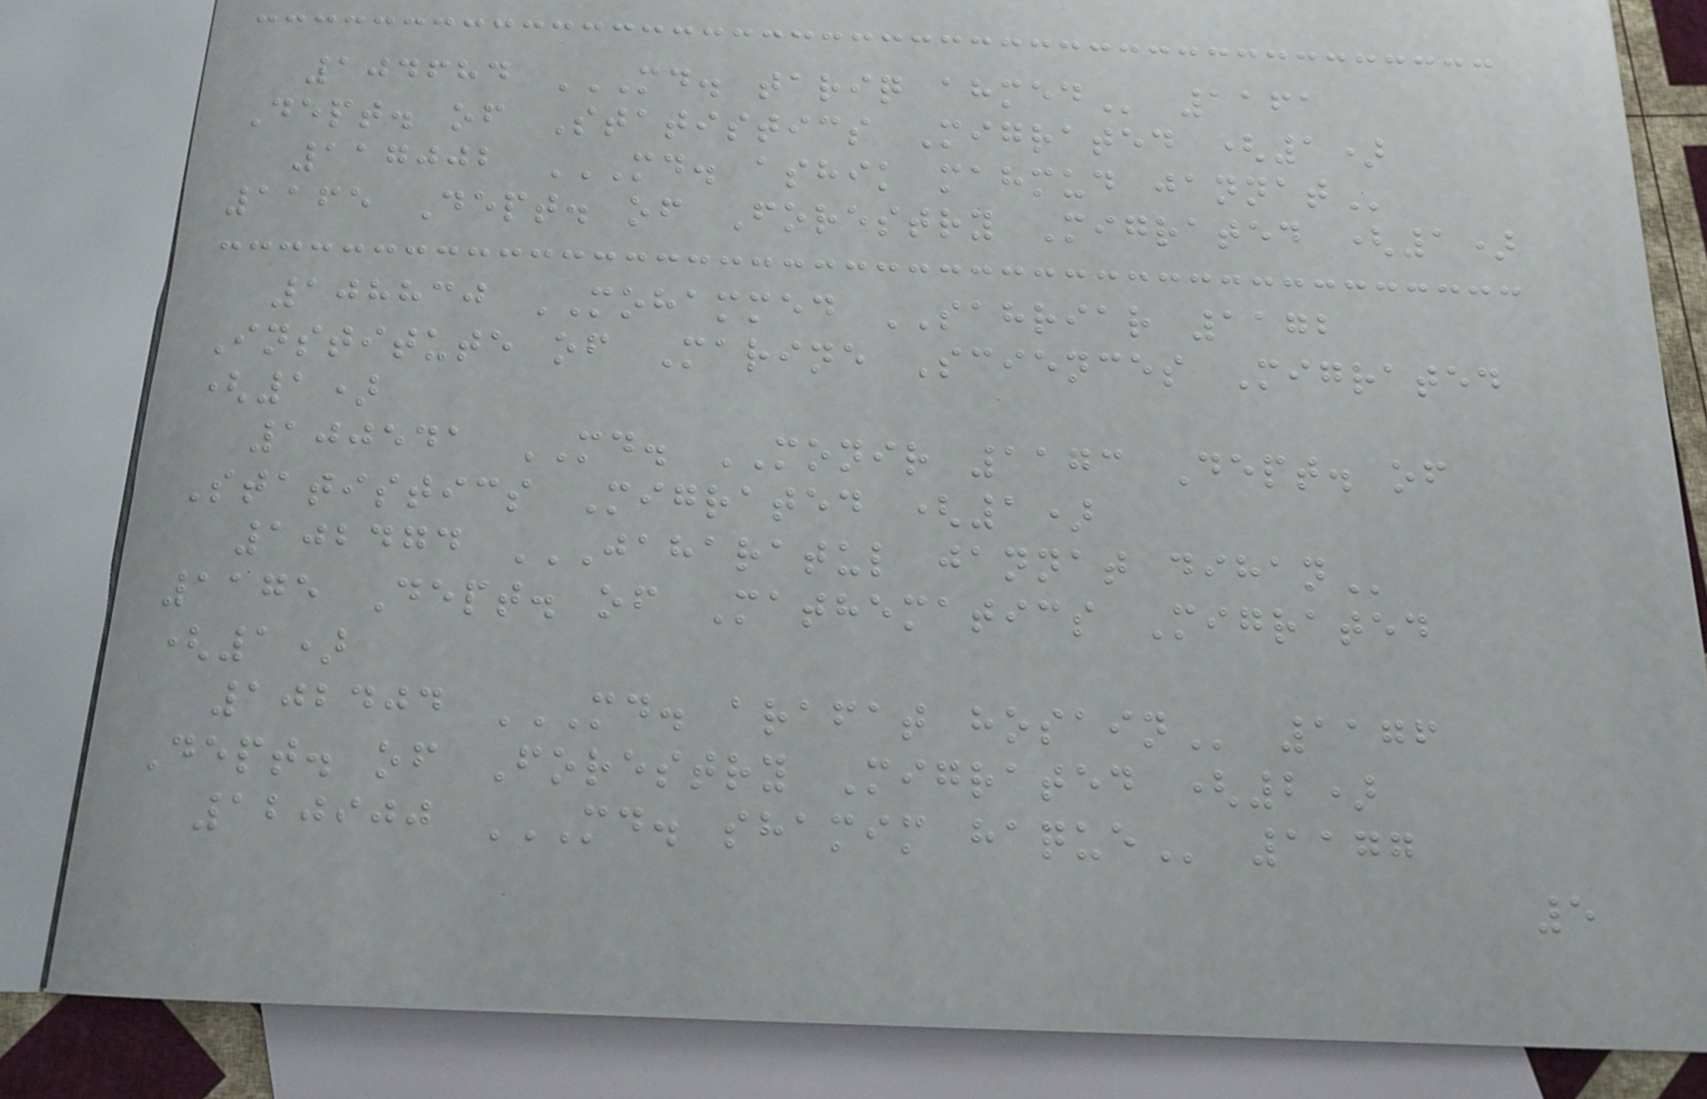104684 MD. TARIQ AHMED 1161
Dept. of Statistics Migrated (1)
117002 MD. ASHIK MAHMUD JANNAT
1165 Dept. of Forestry Migrated (1)
108830 MOHAMMED SAHRIAR 1172
Institute of Marine Sciences Migrated
(1)
100541 MD. MONIR 1173 Dept. of
Statistics Migrated (1)
102474 JAHARATUL JANNAT DIHAN
1175 Dept. of Mathematics Migrated
(1)
102404 MD. ARAFAT HOSAIN 1176
Dept. of Forestry Migrated (2)
120900 MD. SHAMIM HAQUE 1177
5
